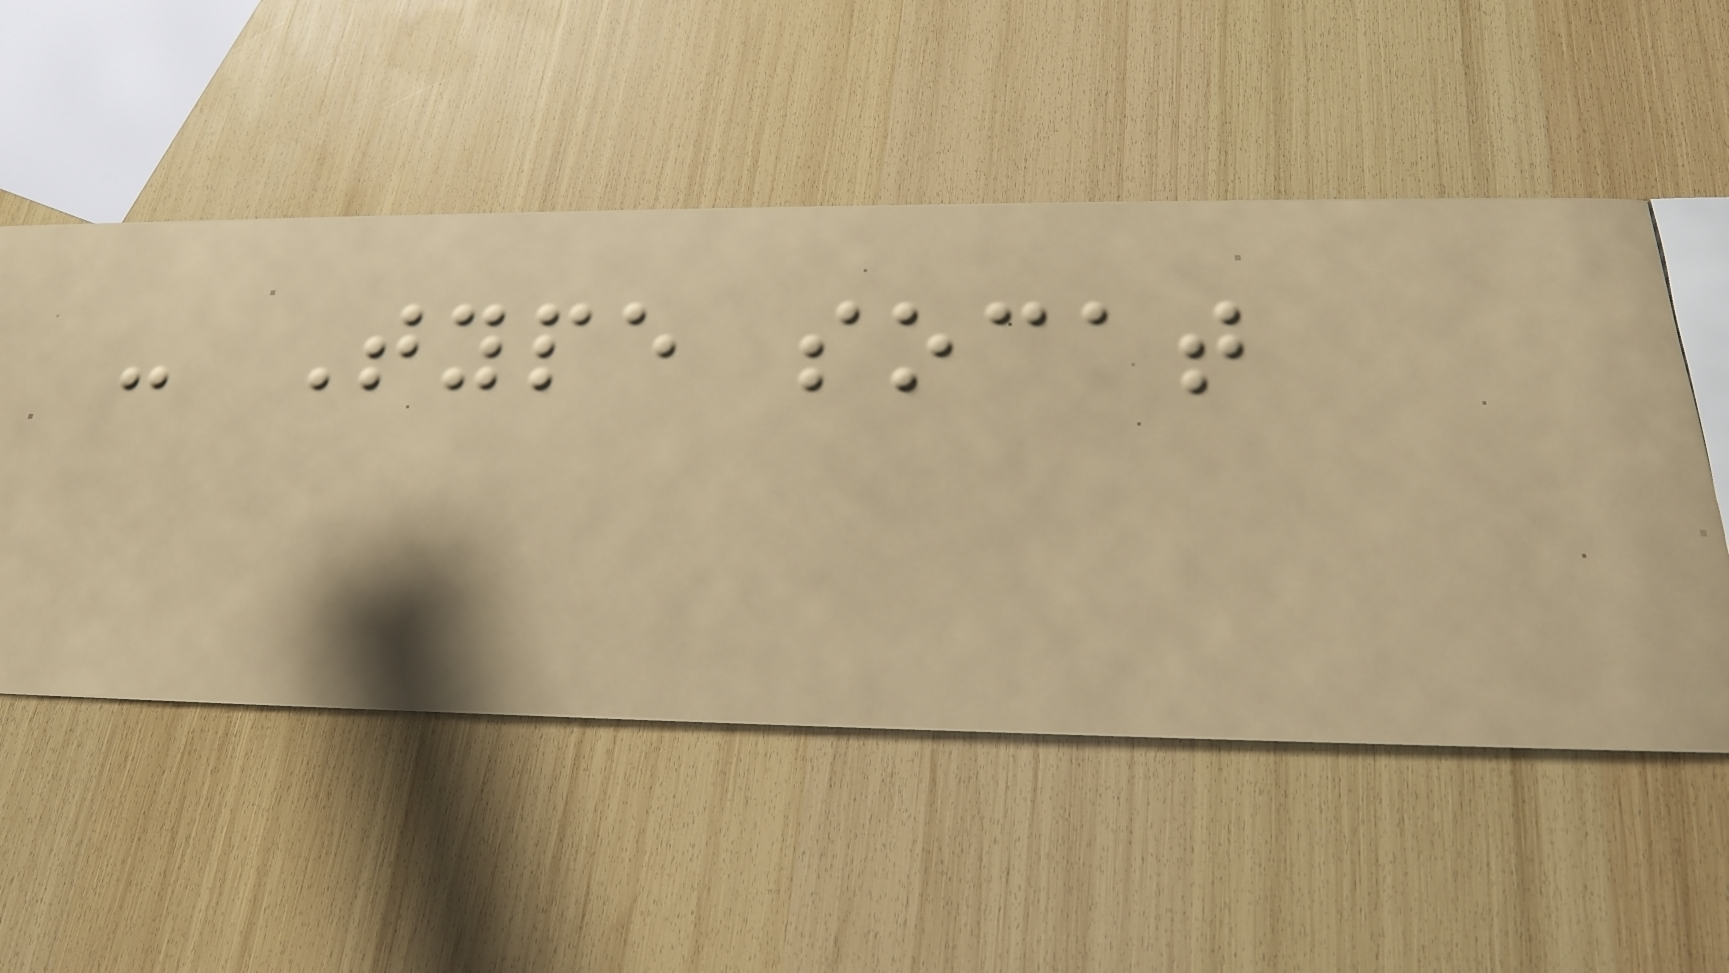- Type socat
